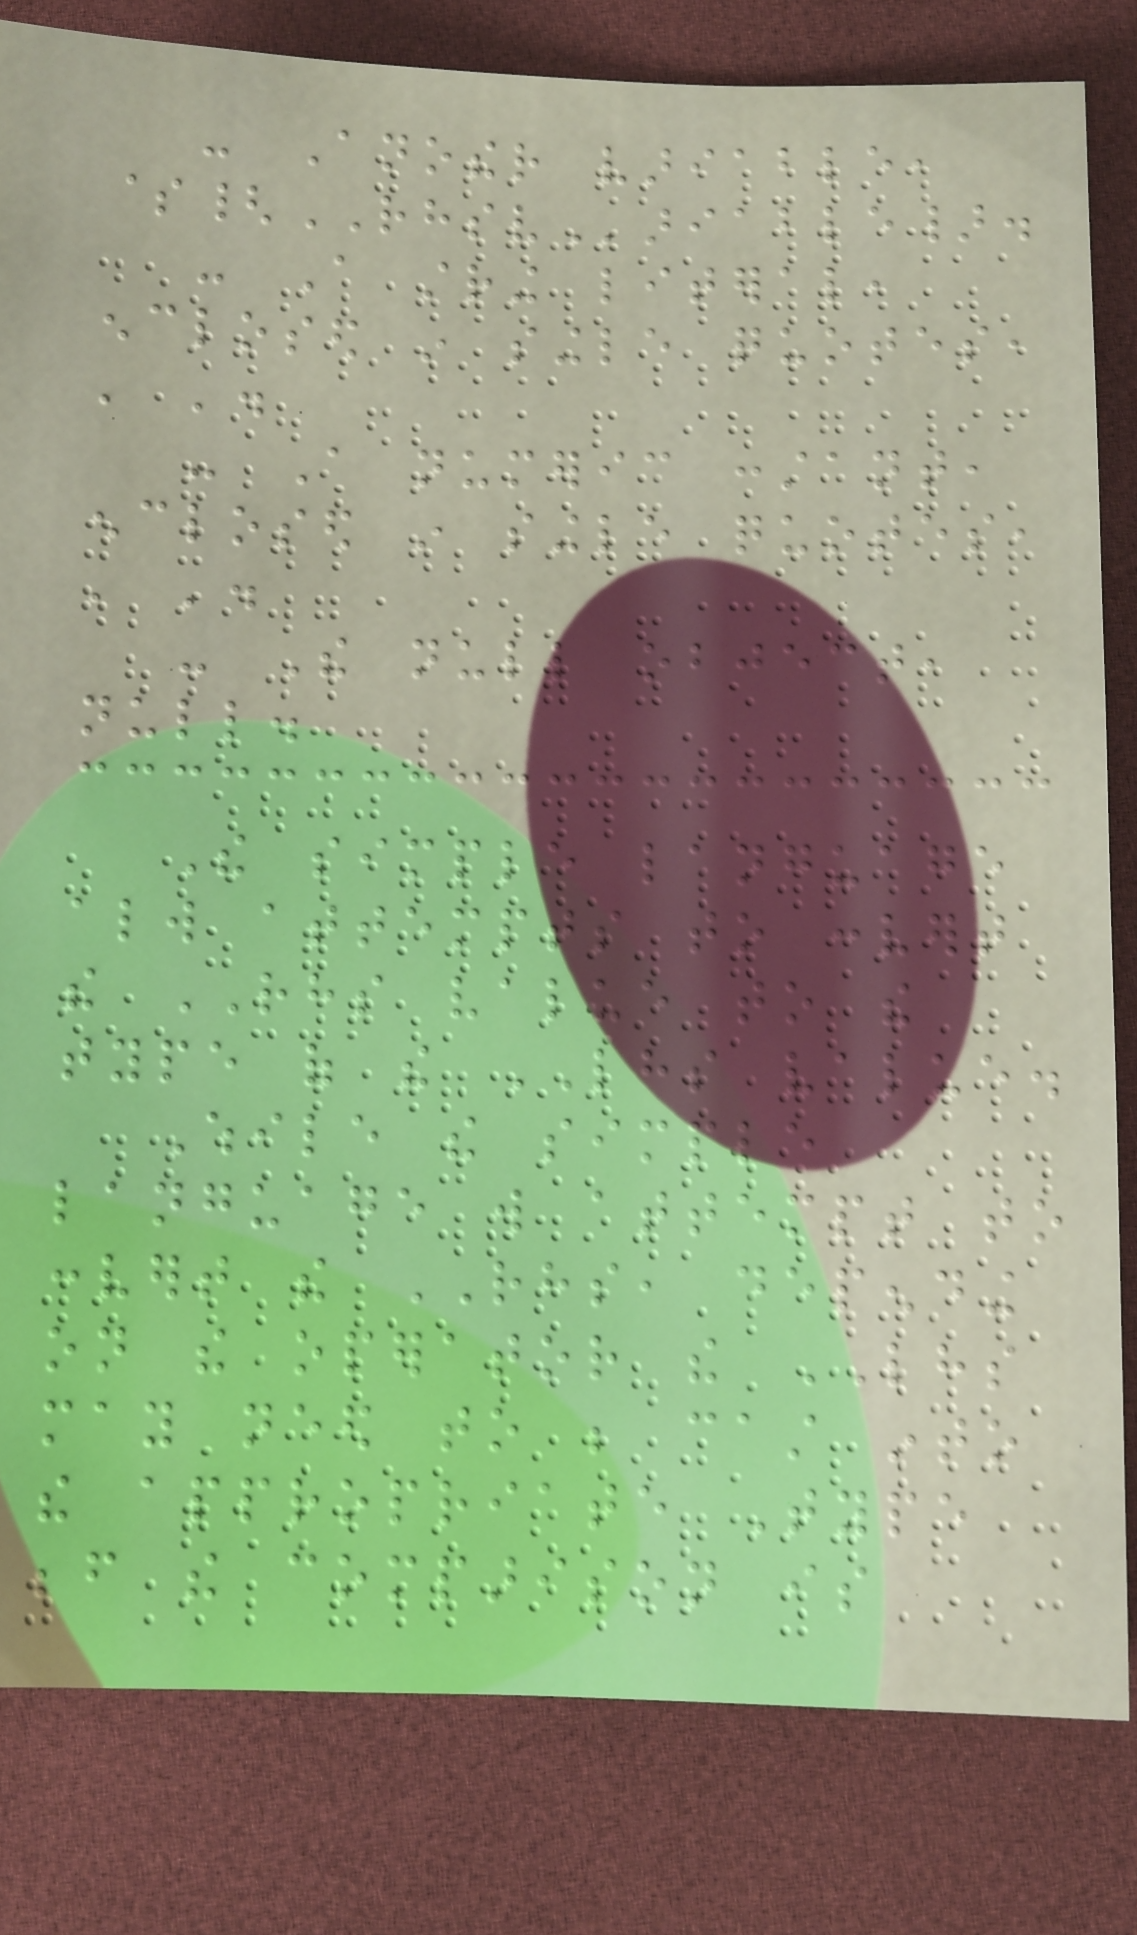- Another variable,
${RHSVariable}.
- A string literal,
enclosed in single quotes,
' '.
- A numeric constant,
enclosed in single quotes,
' '.
- The null object,
null.
The simple language
always attempts to convert
the RHS value to the
type of the LHS value.
While the simple
language will attempt to
convert the RHS, depending
on the operator the LHS
may need to be cast into
the appropriate Type
before the comparison is
